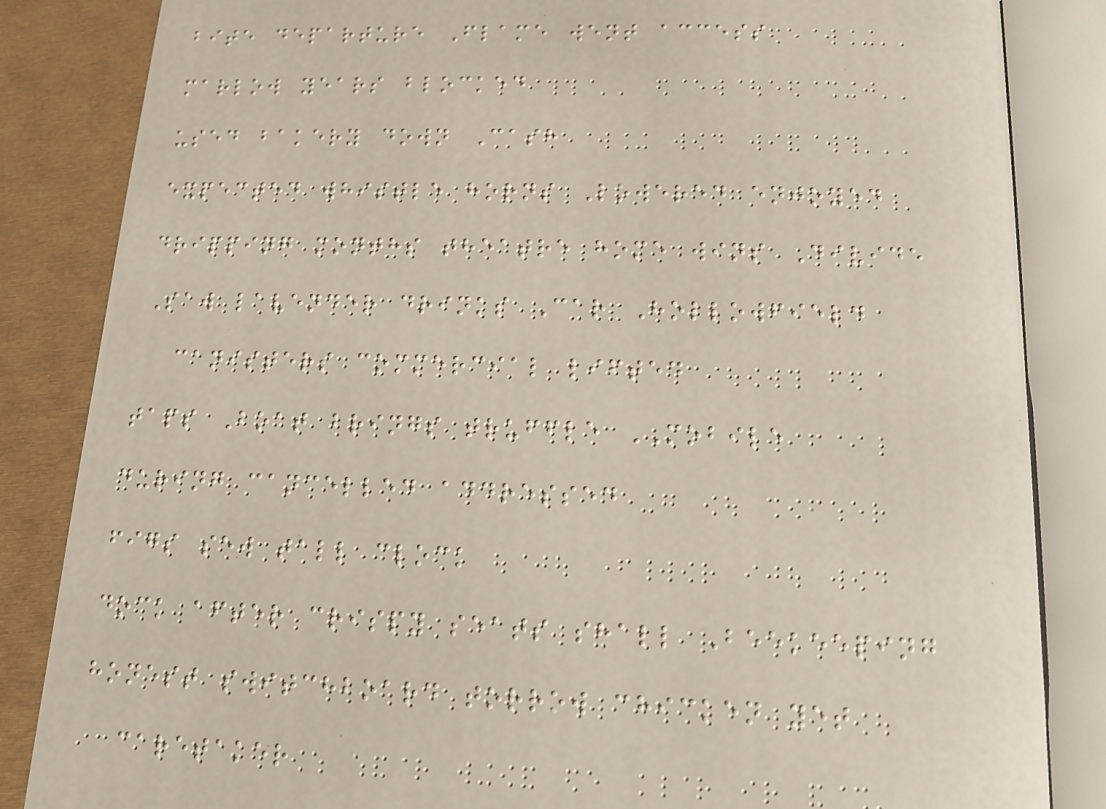bite departure Flame went access
marlow years blocked
used bakery down Cash
expected whistle horns Lowered enjoyed
dripping months theatre home wins Divide
Saw lavender drinks Car Hollowfield
canisters commercial lifted
taps Boat brings truffle MOBILE
during cancelled addressed
figs sew tall clock
dock after crispy seats shall Beekeeping
honest switchboard torrow chicken yet
caretaker
